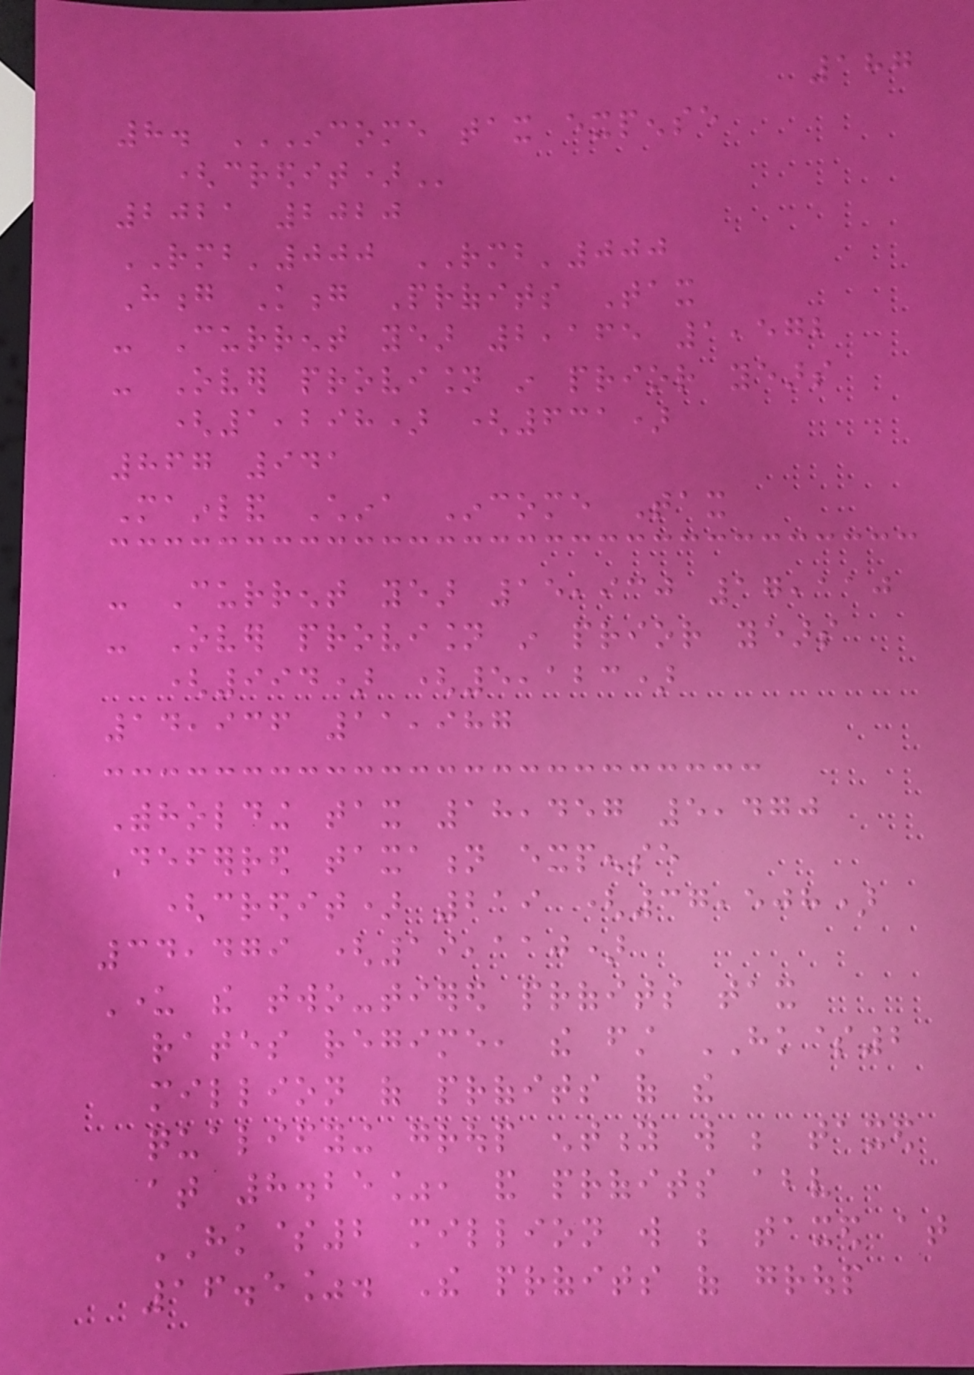187
8. INCOME TAX EXPENSE
(CREDIT)
2021 2020
RMB'000 RMB'000
Hong Kong Profits Tax
- Current year 2,165 1,572
- Over provision in prior years
(1,298) (631)
867 941
Mainland China Income Tax
- Current year 15,930 17,110
- Over provision in prior years
(994) (5,123)
14,936 11,987
Withholding tax 18,457 5,470
Deferred taxation expense
(credit) 219 (37,508)
34,479 (19,110)
Under the two-tiered profits tax
rates regime, the first HK$2
million of profits of the
qualifying group entity will be taxed
at 8.25%, and profits above
HK$2 million will be taxed at
16.5%. The profits of group
